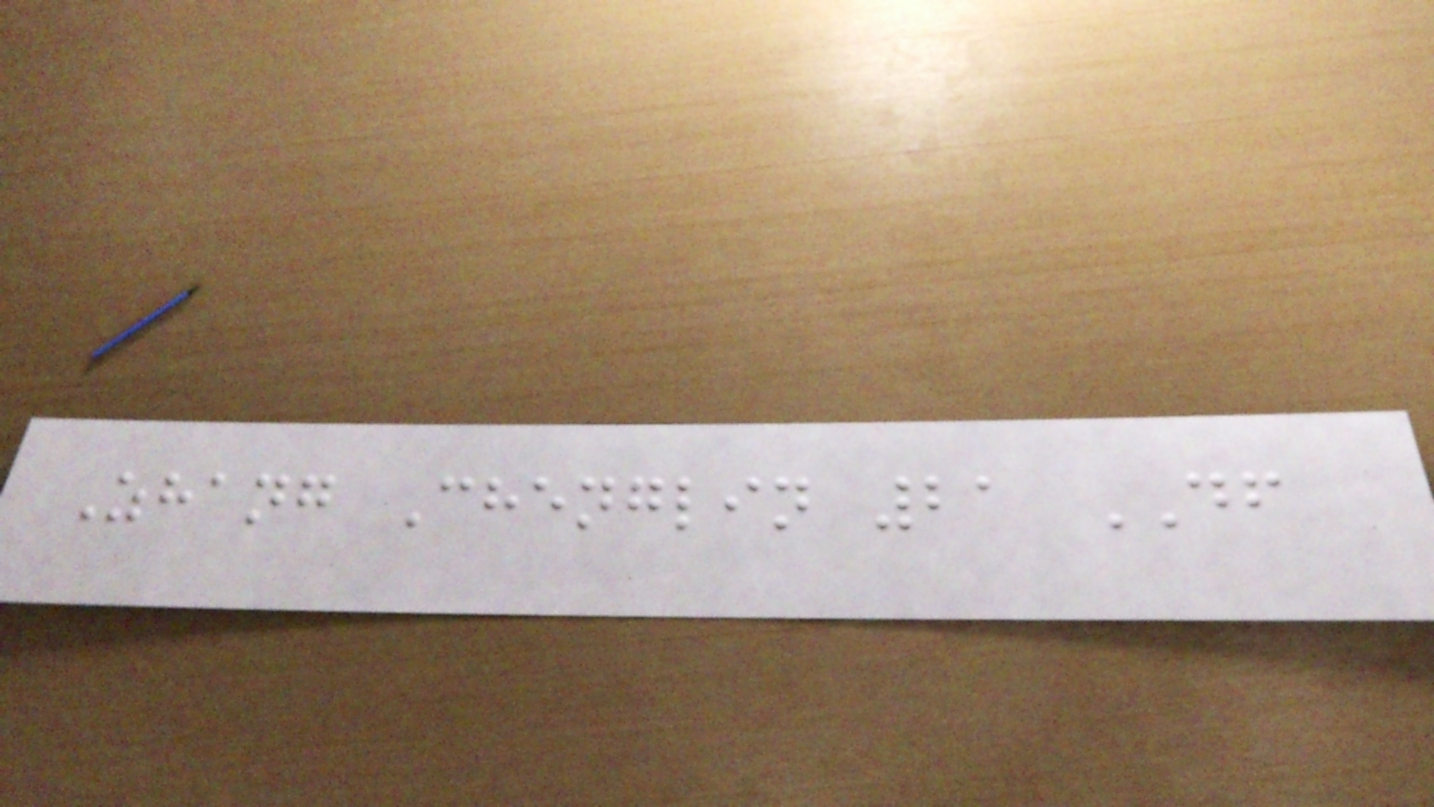Zhang Chenglin 21 DF
